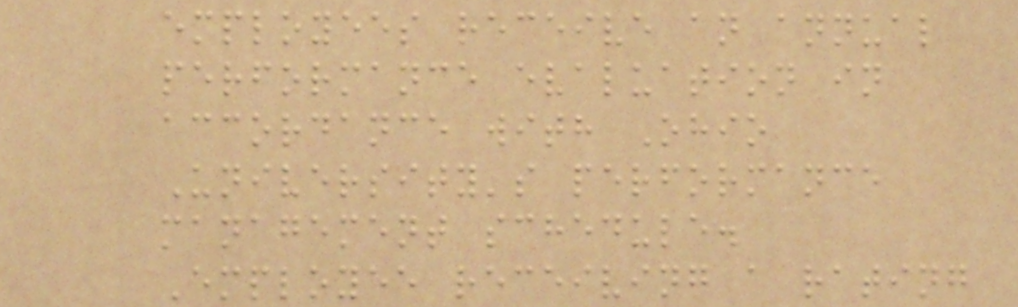employees receive an annual
performance evaluation in
accordance with Ohio
University's performance
management schedule.
Employee receiving a rating
